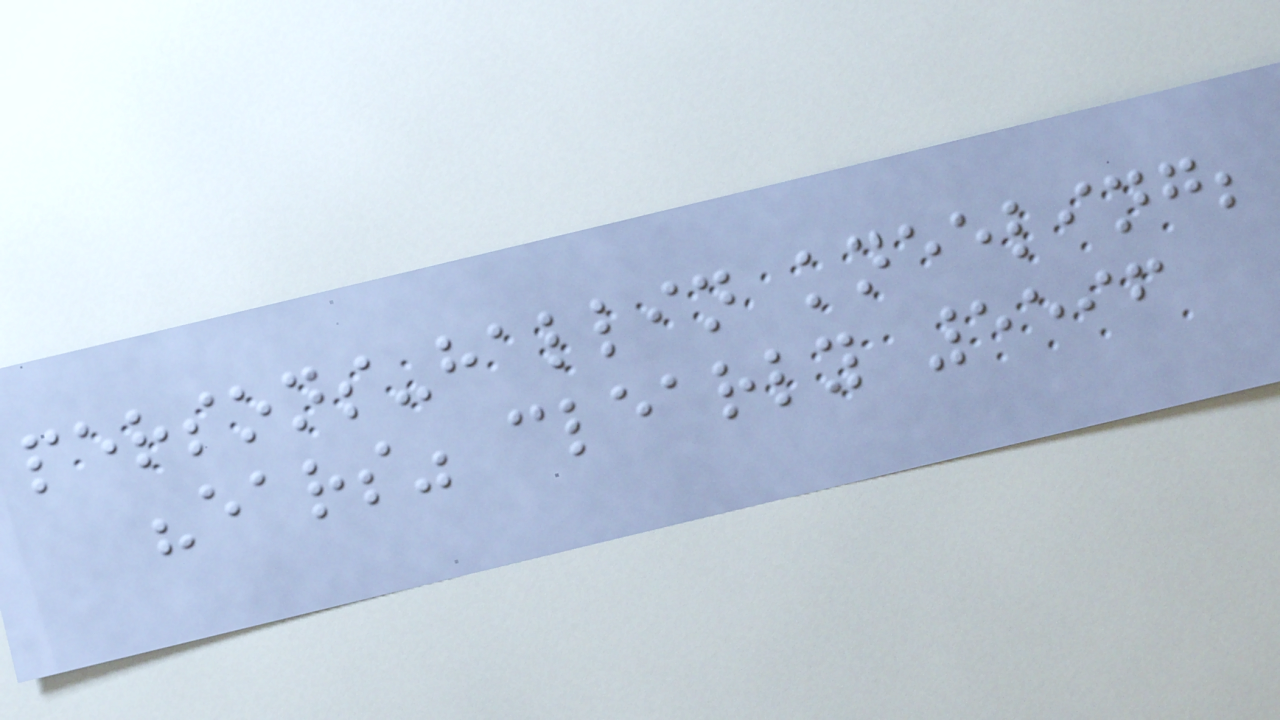persons-hallin kneeling;
"ears" clearly 5596
